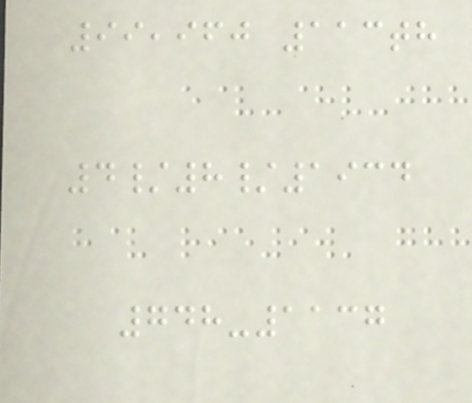99,960 113th
4/8/1934
748-1137
